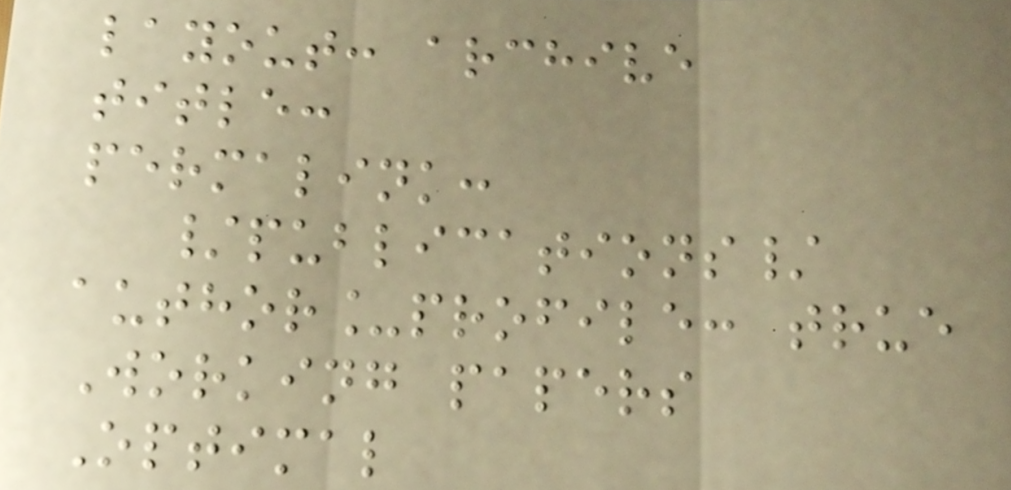layout: archive
title:
permalink:
/publications/
author_profile: true
Working papers
Optimal
